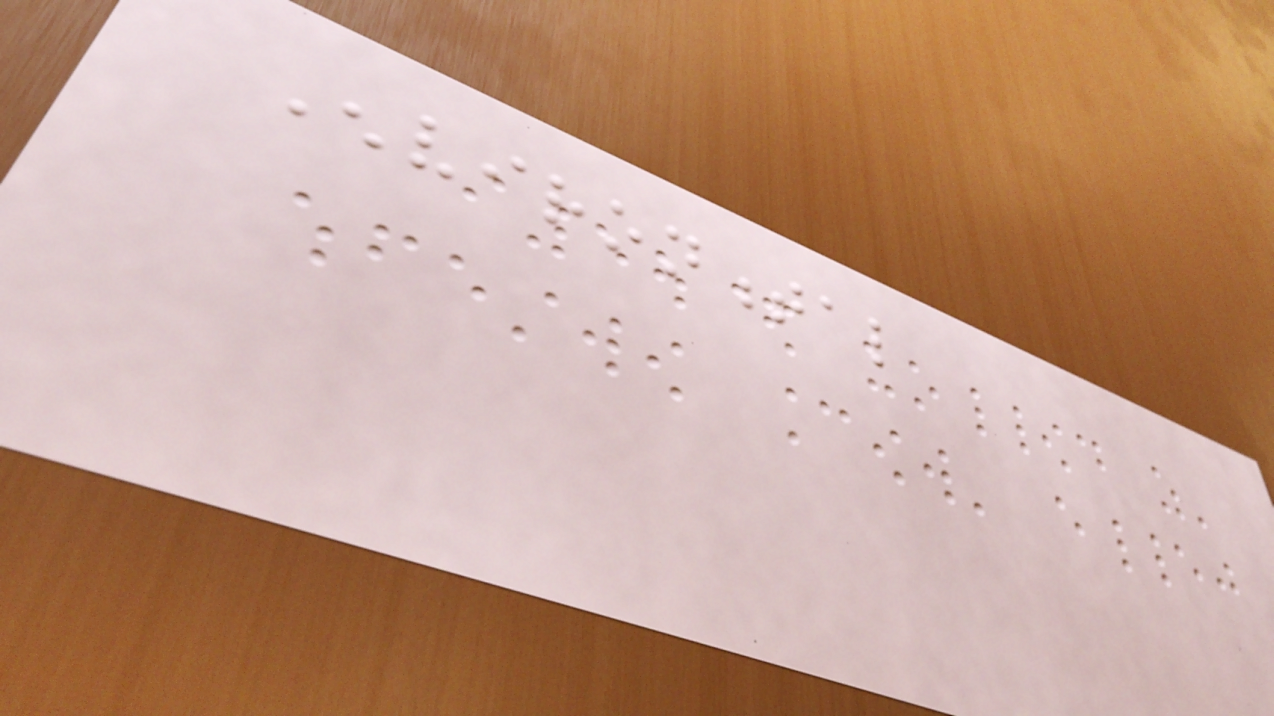Environmental
